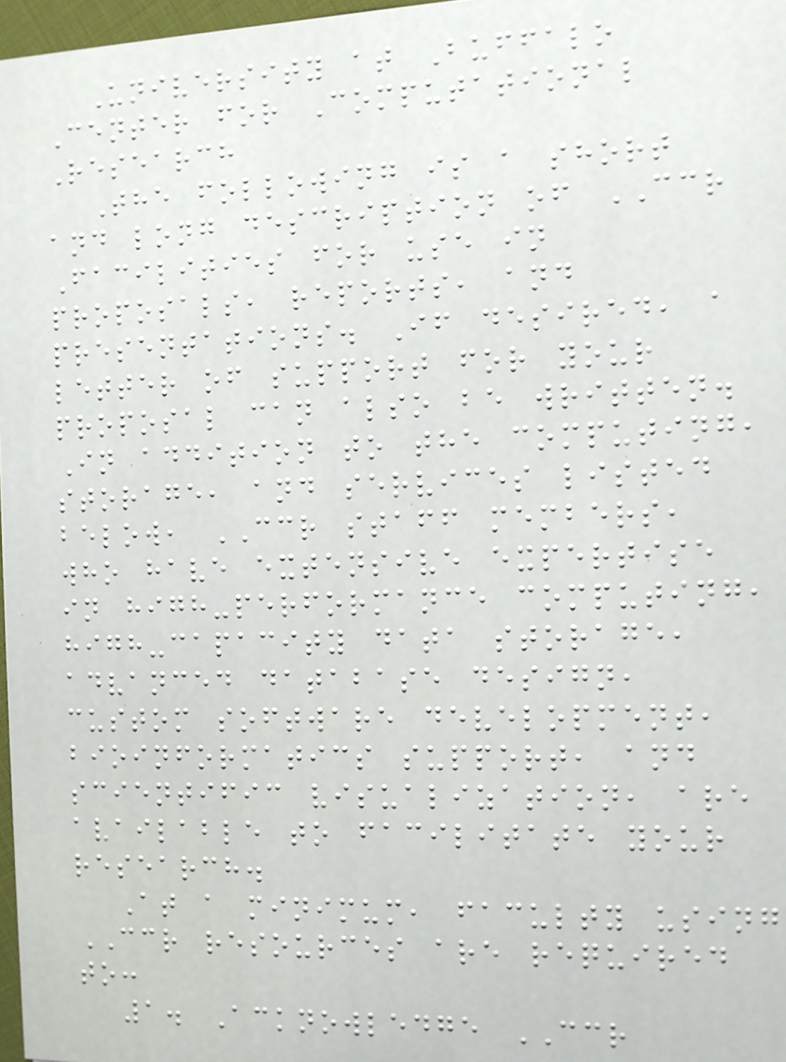University at Buffalo
Center for Computational
Research
The following is a short
and long description of CCR
Facilities for use in
proposals, reports, and
presentations. If desired, a
letter of support for your
proposal can also be written.
In addition to the computing,
storage, and services listed
below, CCR staff members,
who have extensive expertise
in high-performance computing,
high-capacity data storage,
advanced database design,
custom software development,
bioinformatics support, and
scientific visualization, are
available to facilitate your
research.
At a minimum, faculty using
CCR resources are required
to:
1. Acknowledge CCR
